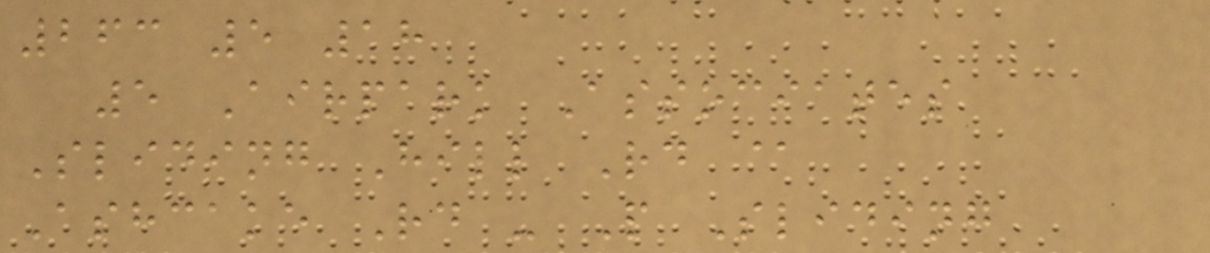263 5 18
5 Airpark Associates
Sliding Hill Rd @
Ashcake Rd - P Sliding
